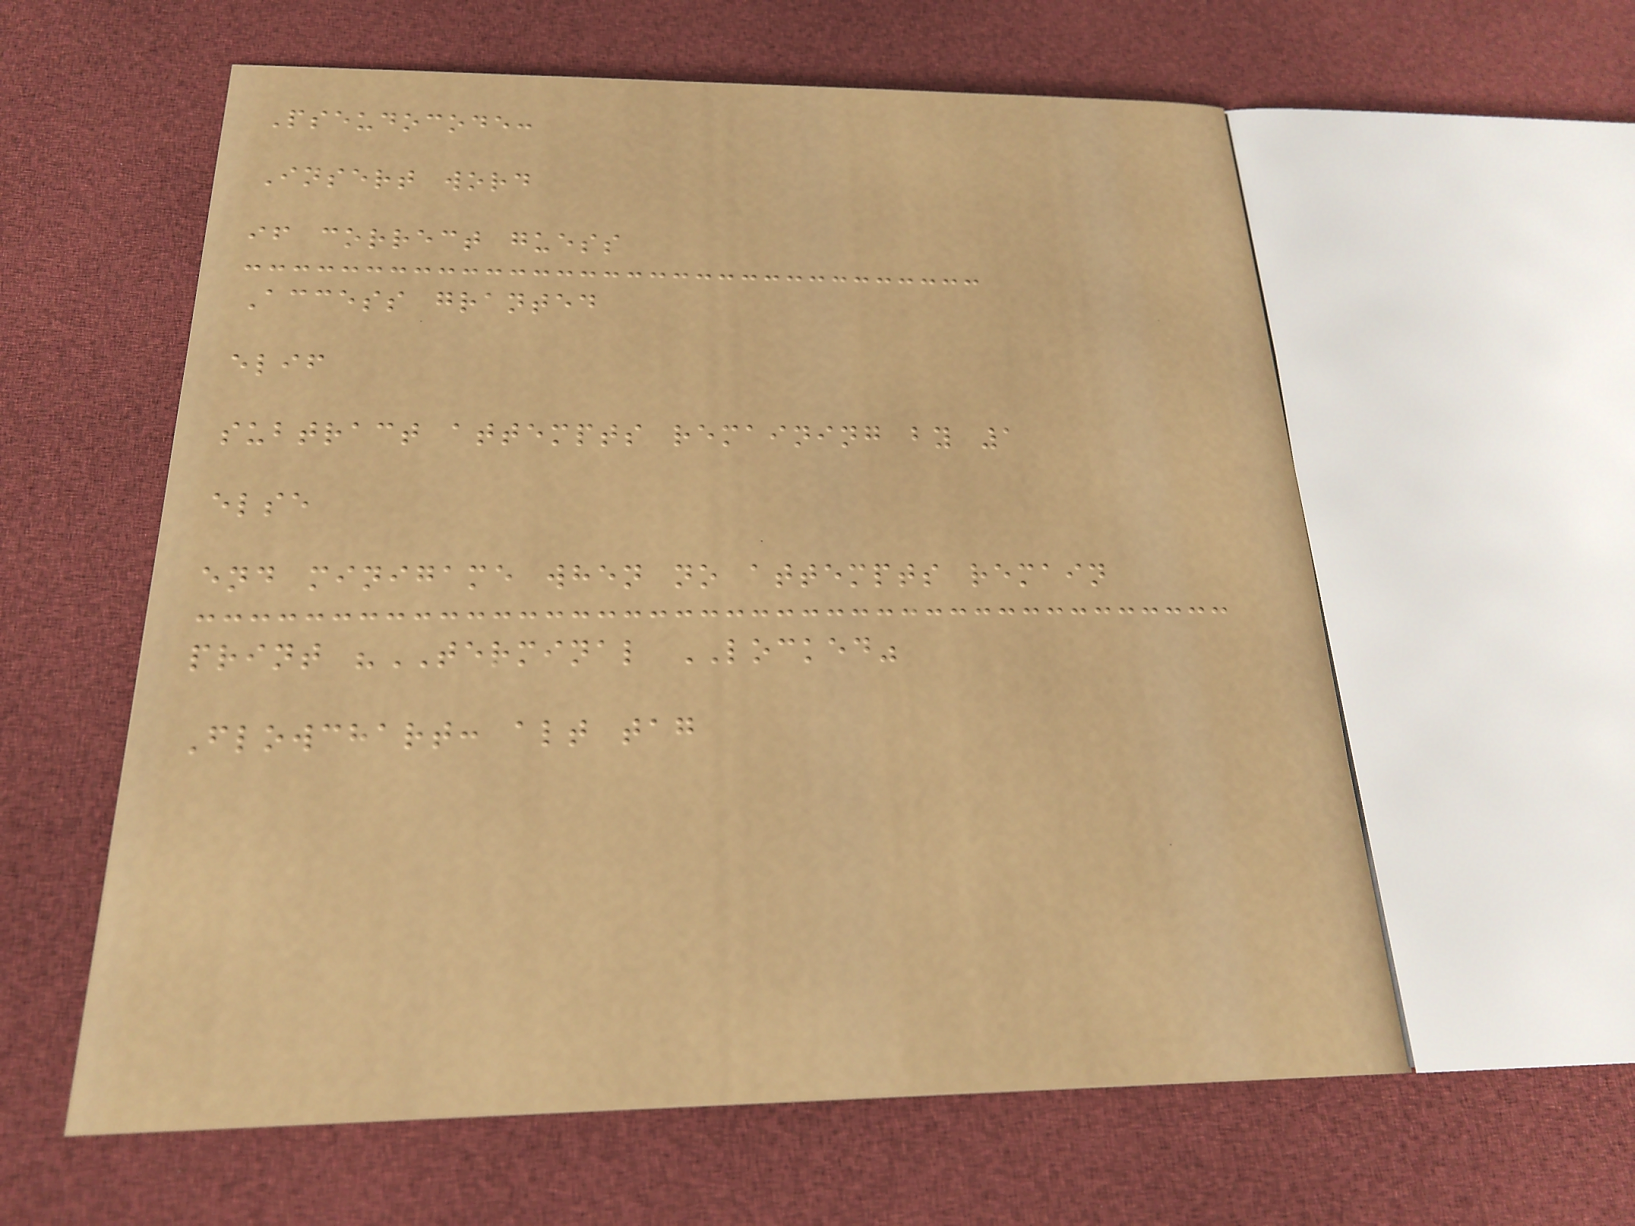Pseudocode:
Insert word
if correct guess
Access granted
elif
subtract attempts remaining by 1
else
end minigame when no attempts remain
print "TERMINAL LOCKED"
Flowchart: alt tag
